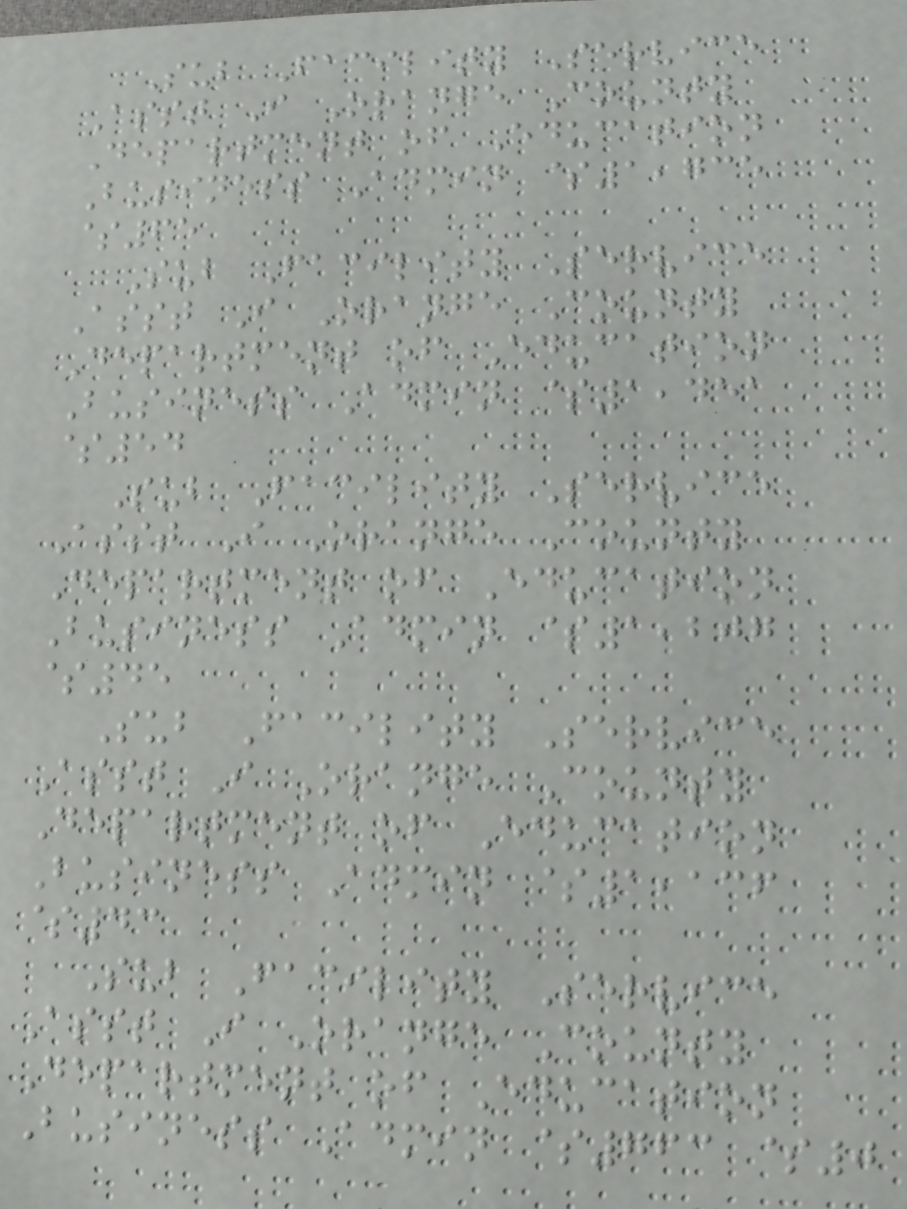Sub Facility Service
Asst I Orange County
Department of Education
Business Admin $1,735
$65
Sub Facility Service
Asst I Orange County
Department of Education
Business Admin $1,451
$54
Sub Facility Service
Asst I Orange County
Department of Education
Business Admin $1,207
$45
Sub Facility Service
Asst I Orange County
Department of Education
Business Admin $1,136
$43
Sub Facility Service
Asst I Orange County
Department of Education
Business Admin $763 $0
